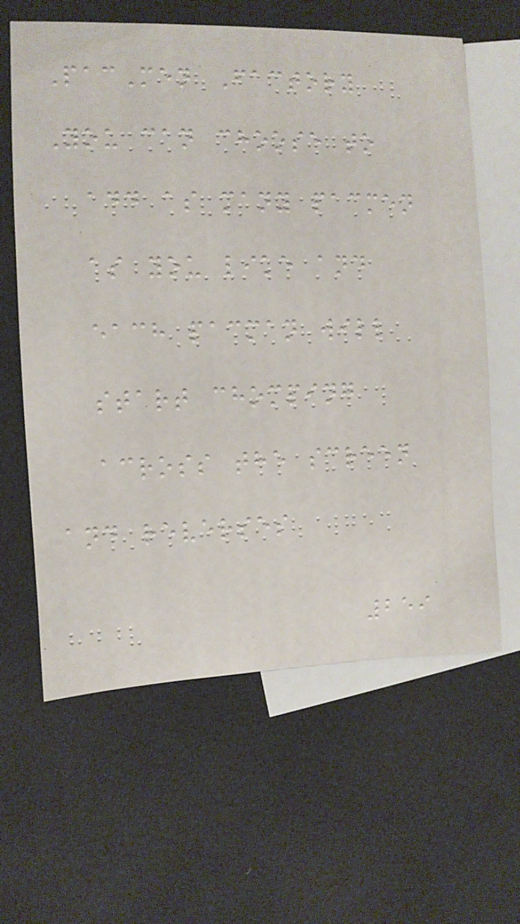PacMen Factory
You can choose to
add as many pacmen
as you like and
each pacman will
start chomping
across the screen
and reverses
259
